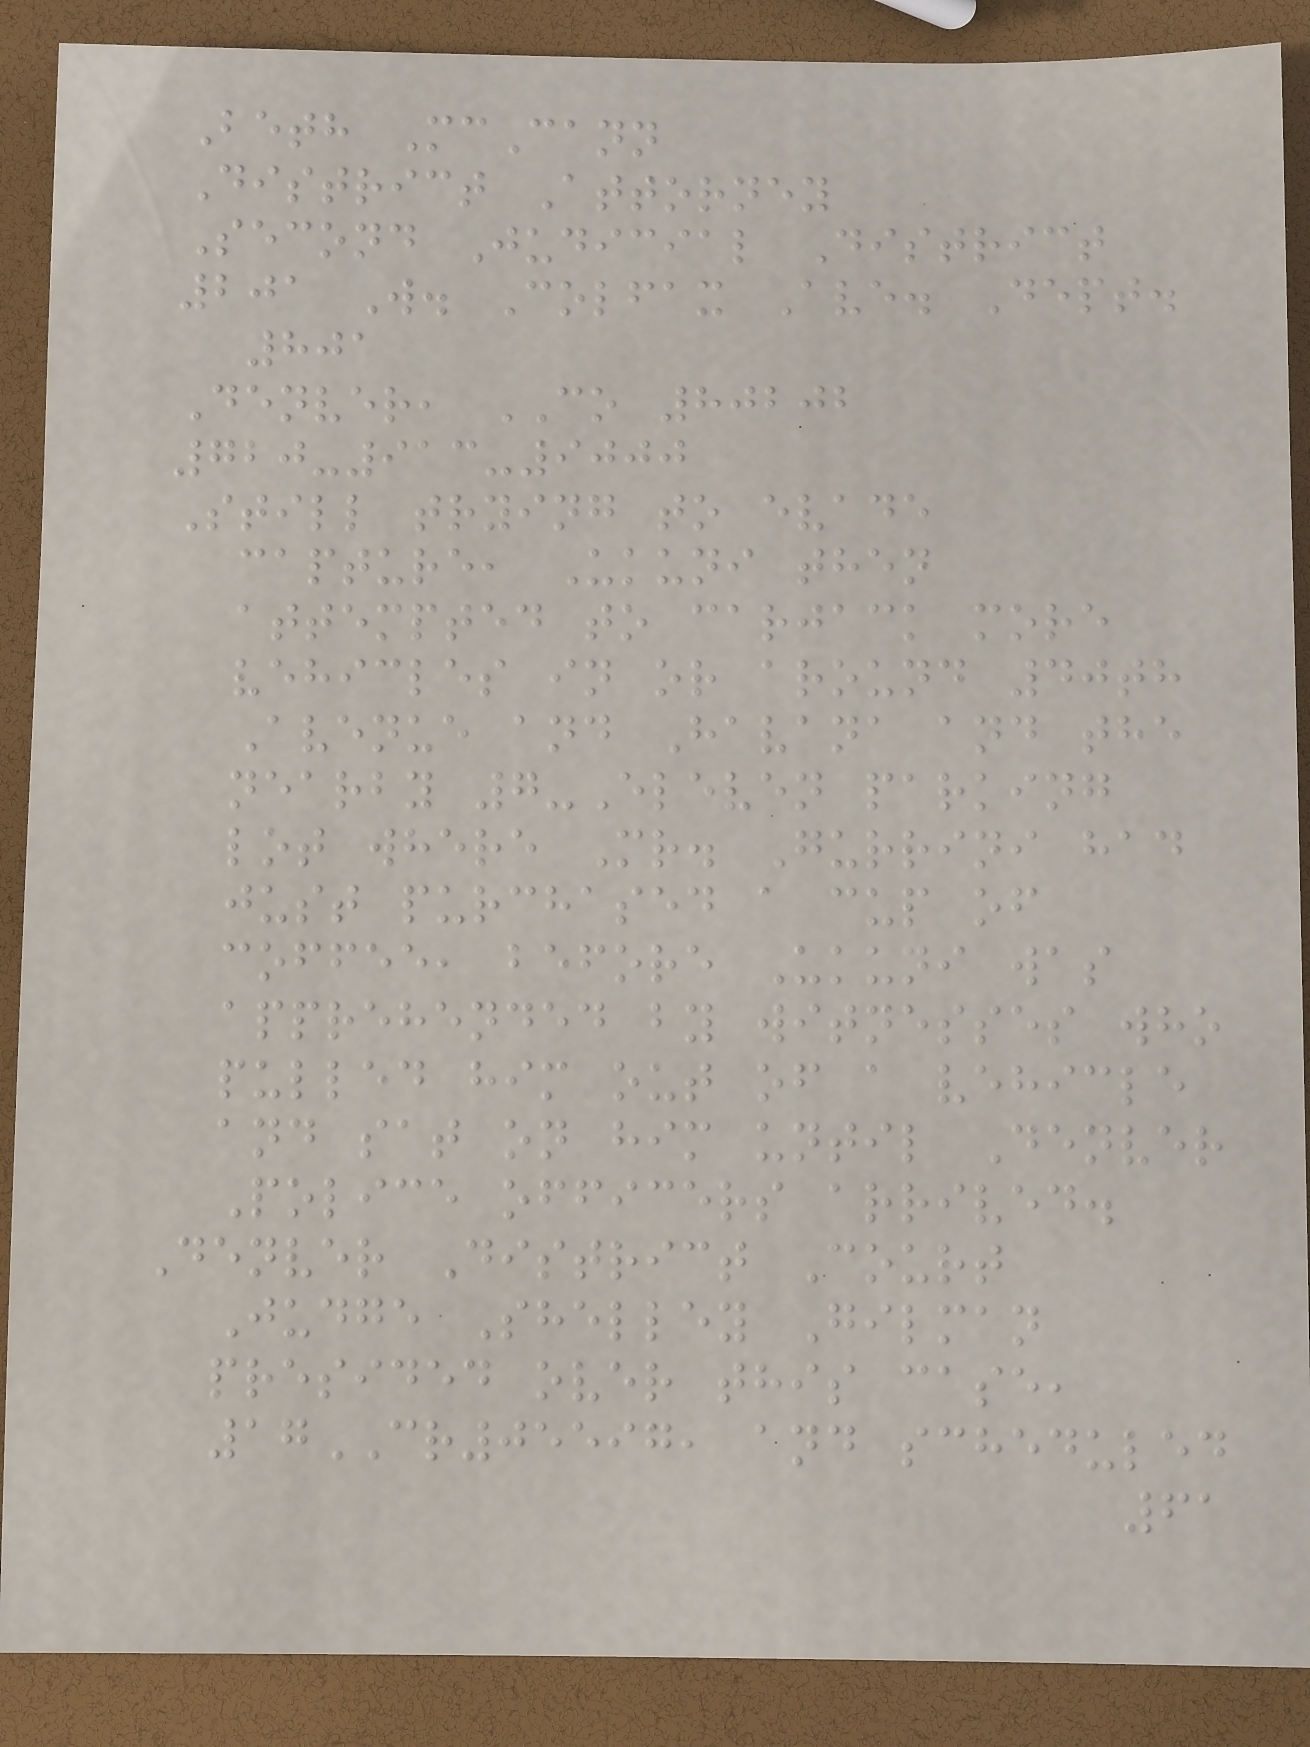Beth McCann
District Attorney
Second Judicial District
201 W. Colfax Ave. Dept.
801
Denver, CO 80202
720-913-9000
Still trying to evade
capture, Ukuni then
attempted to carjack more
vehicles in or around 40th
Avenue and Havana and the
nearby 7-Eleven parking
lot where Mr. Gurrini had
just purchased a cup of
coffee, before Ukuni was
apprehended by witnesses who
pulled him out of a vehicle
and sat on him until Denver
Police officers arrived.
Denver District Court
Judge Shelley Gilman
presided over this case,
17CR05597, and scheduled
61
